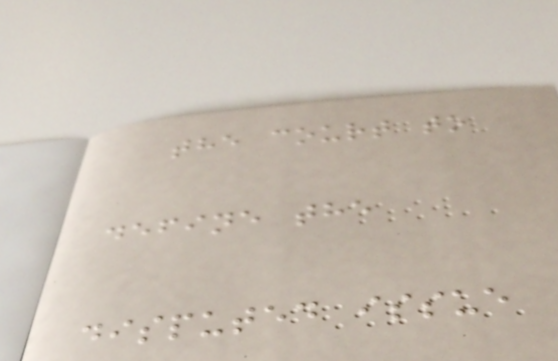the court to
define the
disputed issue
